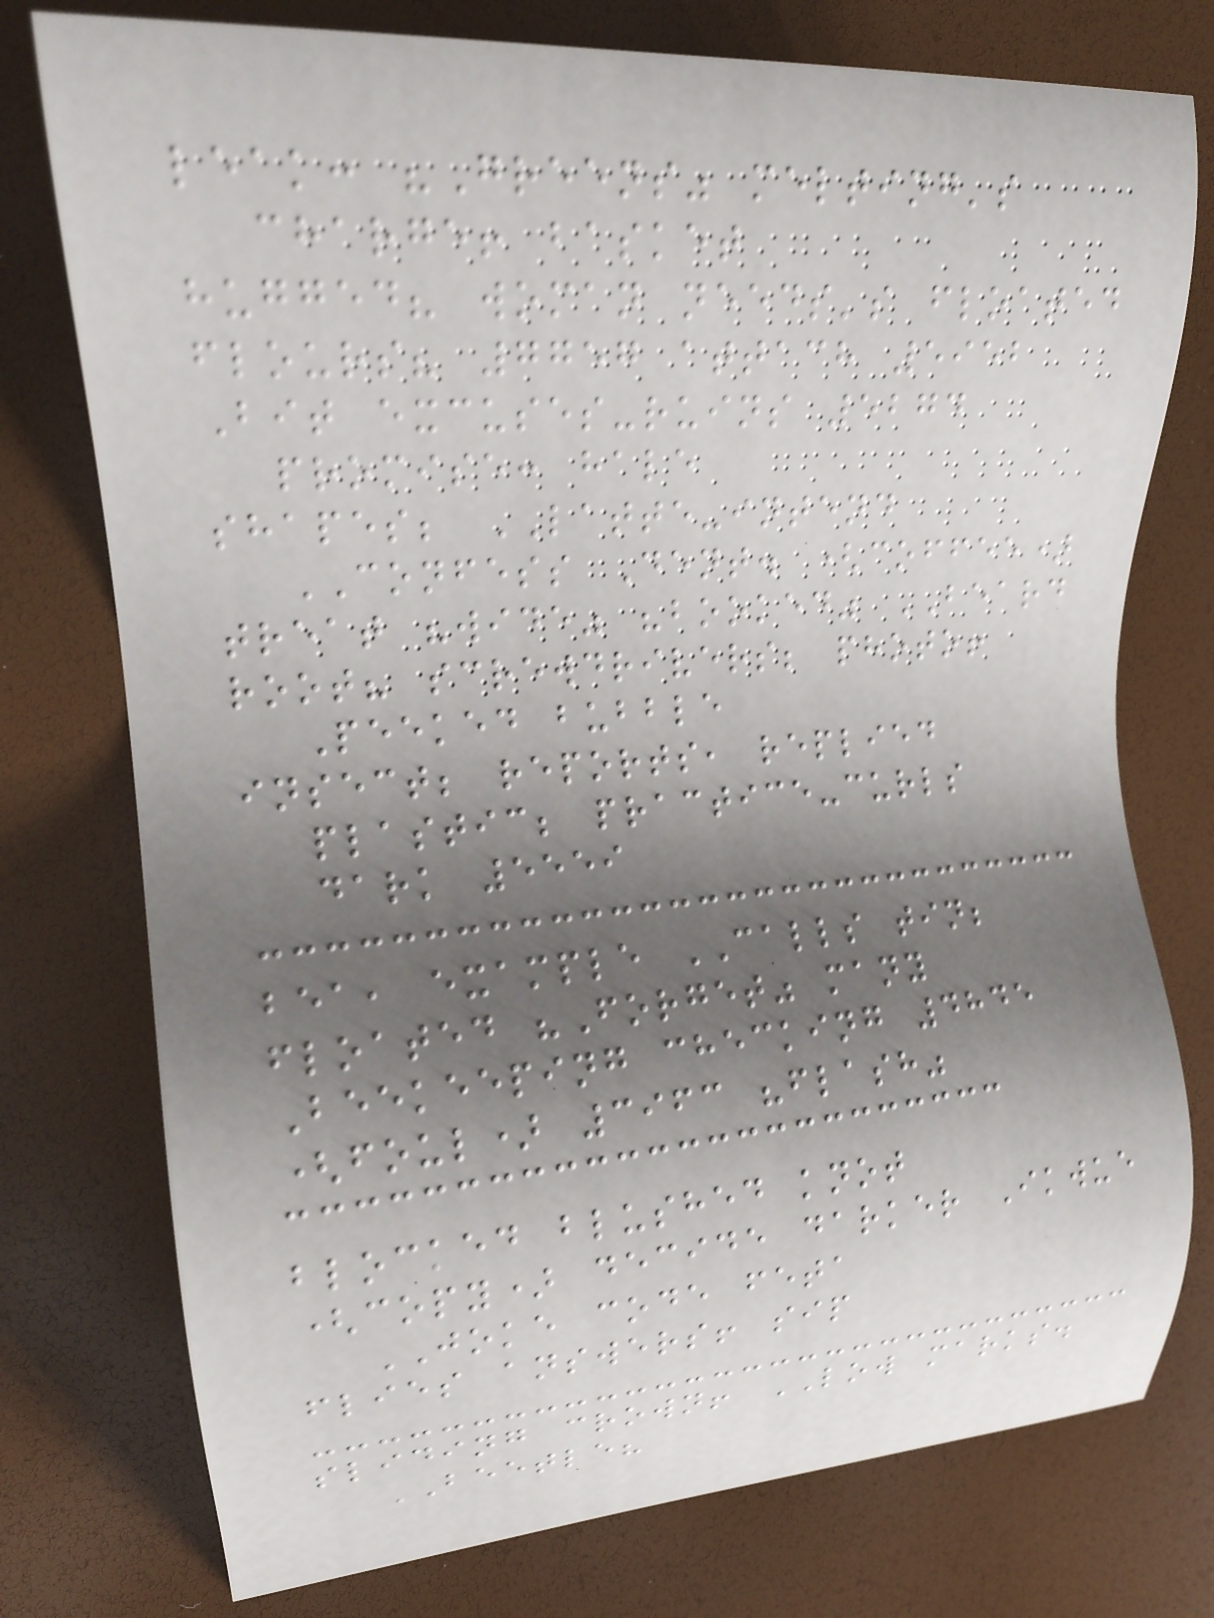leak: "Greens" melting's
charge! basket
hugged? woman needs's floated
flours? 7757 attach 5952
Bit excuses-ruins 5274
promise: hale
shapes; LATTE-intend
CONFESS Dent. (coffee)
treat "wide" "booked" BEARD
root? screwdrivers; photo!
Peeked bubble
insect; reports, replied
plastic; practice-curls
dark 5559
bea, example CALLS tin;
floated "Forget" many
Beekeeping checking 4845
(foul) 3963 "flash"
blocked blushed knot
(copy) decide darker Ikwue
JOKE code feta
flies answers! sip
sliding crown! LOW marks.
BEETLE?
